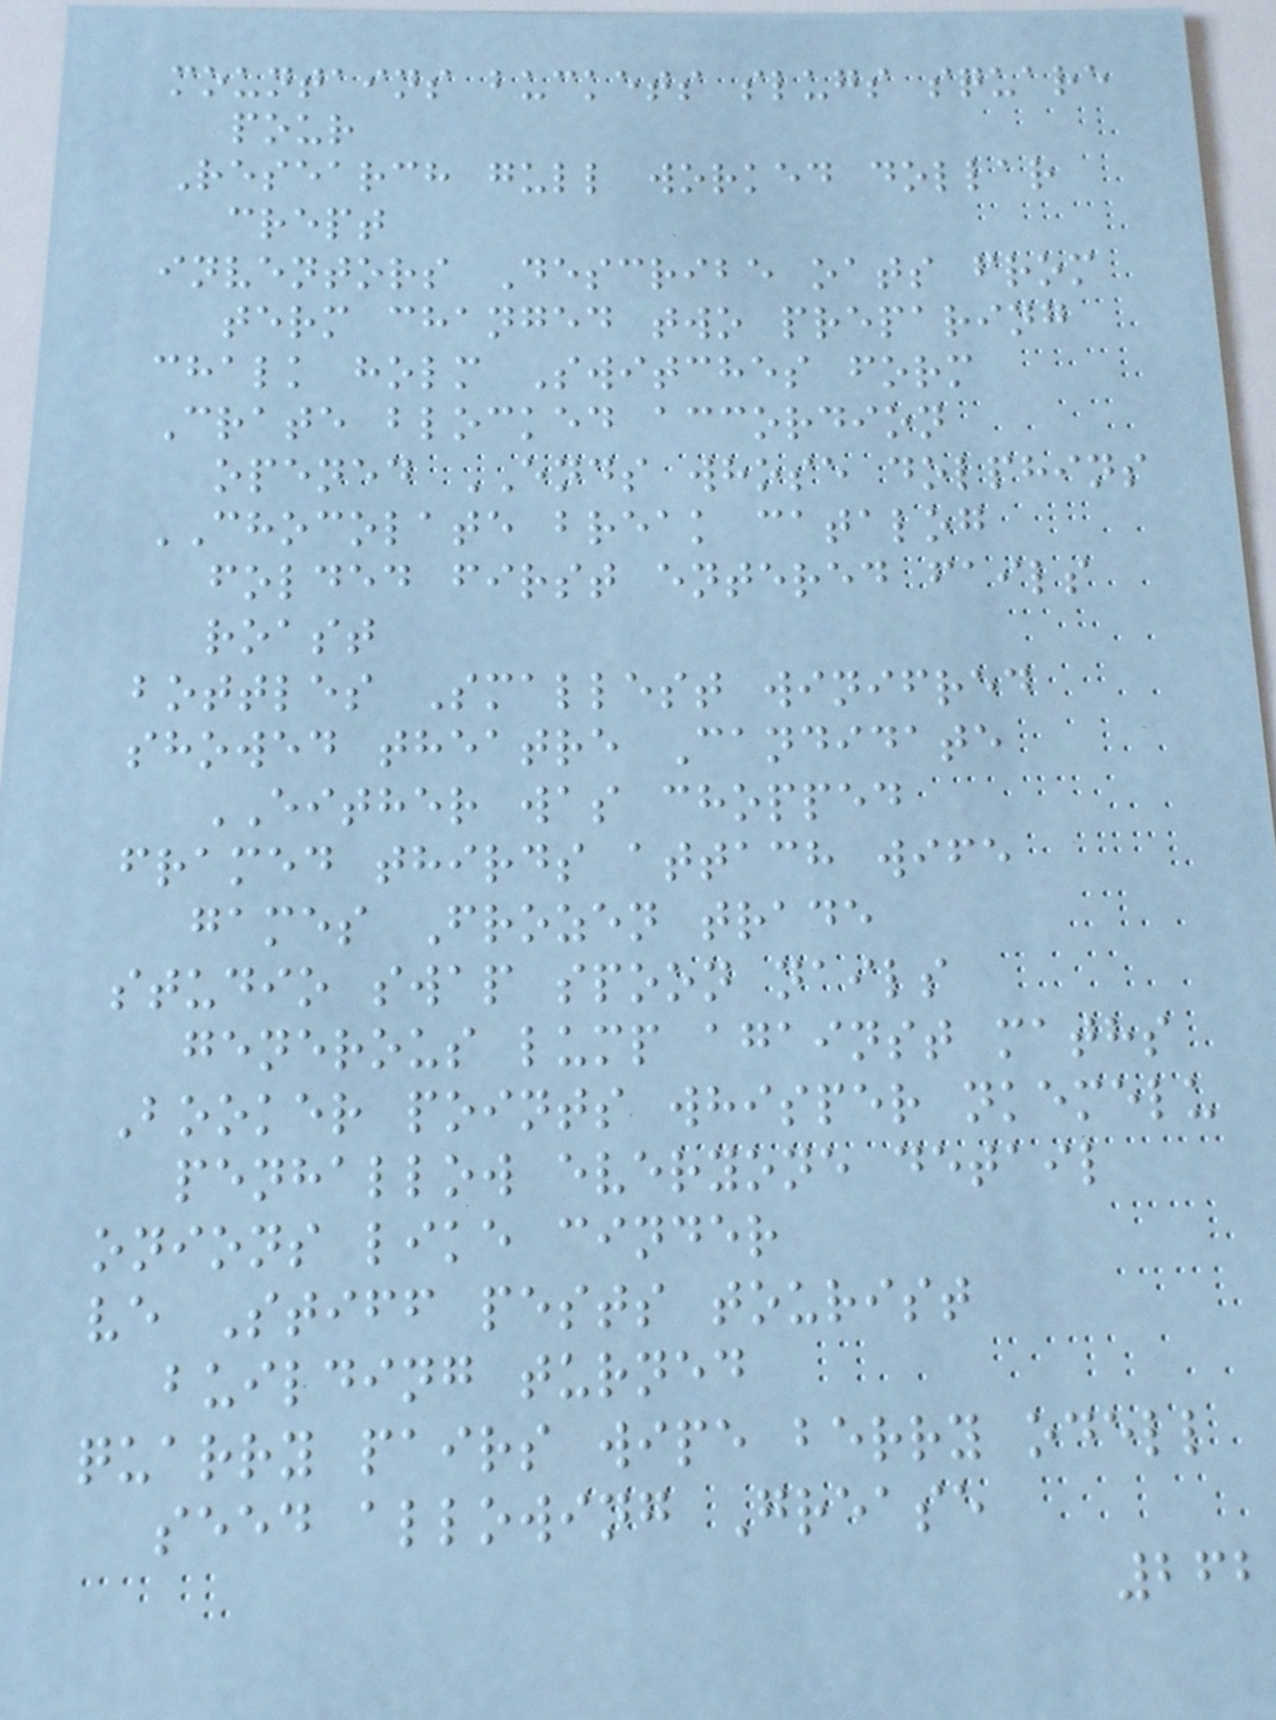mountains buckets slugs square
pour
Research gull worked dollar
crept
inventors Describe oats from
term changed two preparing
chalk holm Switches form
Crate blocked accordion
opened ENDS whose dolphins
CHOCOLATE break catalog
folded first entered fails
roast
bottles Smallest winifred
showed theatre Candidate
EITHER was chopped
framed thirds attach wife
games Frozen trade
studio swap spoon nails
generous lump against maths
Booker points whisper nkemelu
penhallow everyone detail
onions like cinder
ve Stiff pests tourist
building turned
quarry pairs wipe berry odell
seed allowing Grease
262
